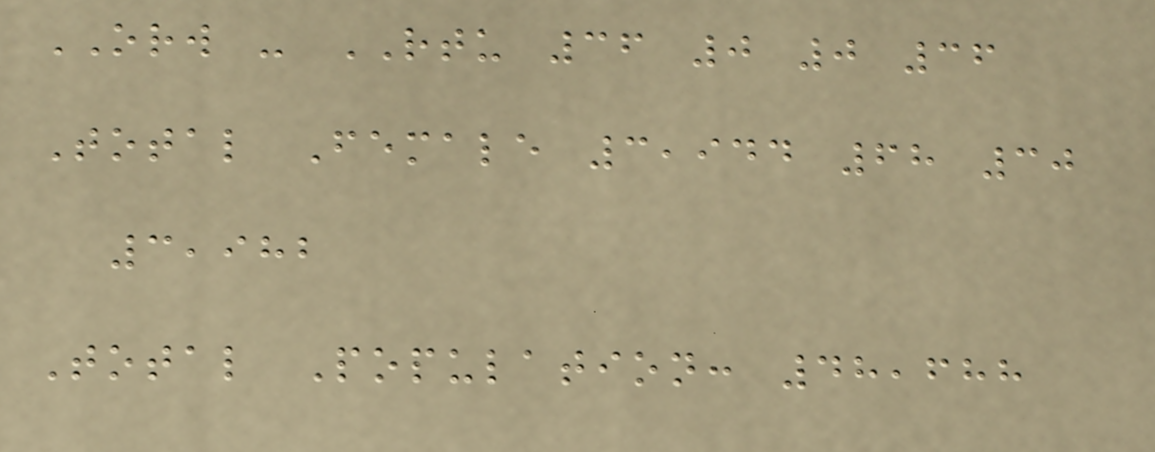ORW - RTU 36 0 0 36
Total Female 3,944 68 30
3,982
Total Population: 48,688
